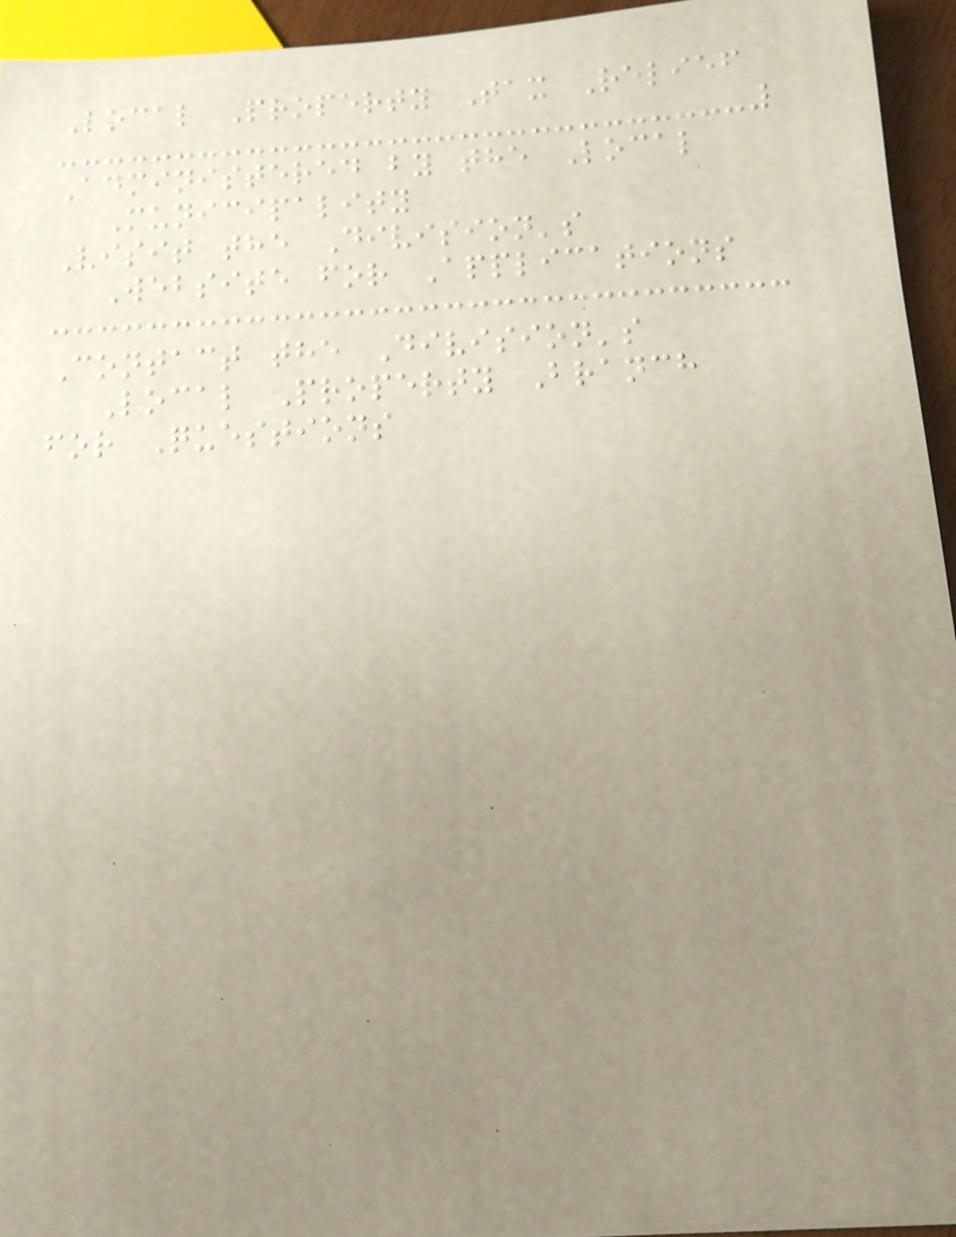Local Property Tax Relief
Administered by the Local
Municipality
Visit the Division's
Website for Applications
Contact the Division's
Local Property Branch
for Questions
